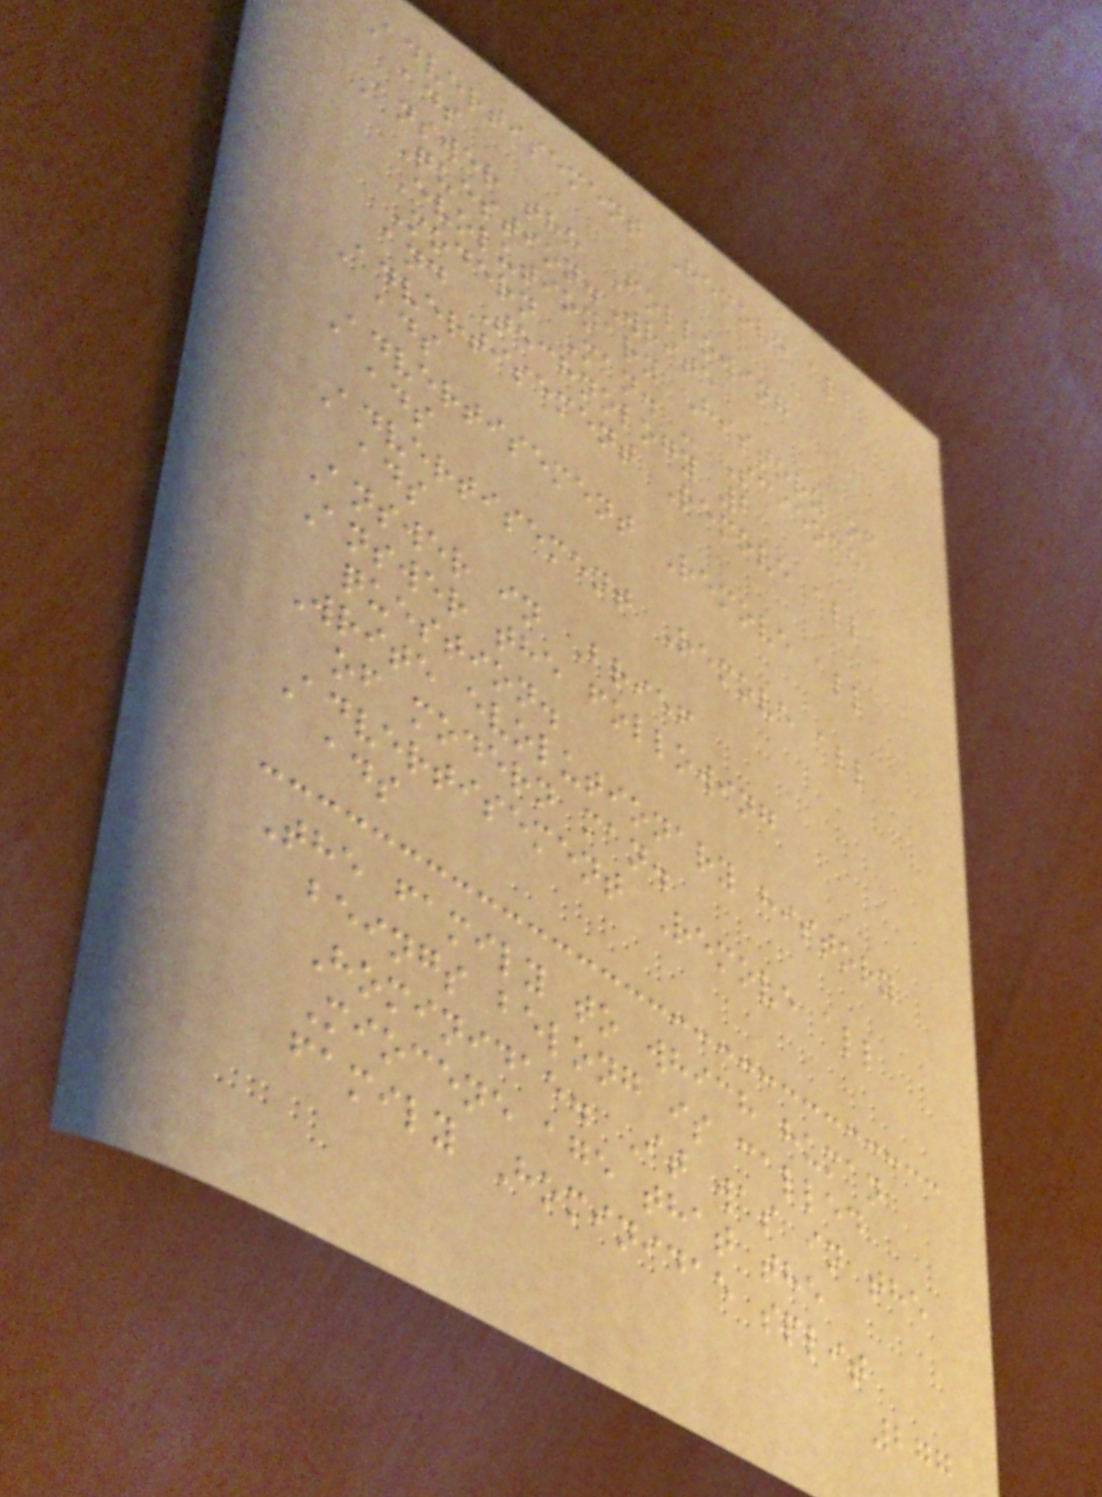Advertisement Remove all
ads
Answer the Following
Question.Write
Evolutionary History of
Modern Man. - Science
and Technology 2
Advertisement Remove all
ads
Advertisement Remove all
ads
Advertisement Remove all
ads
Answer in Brief
Answer the following
question.
Write evolutionary history
of modern man.
Advertisement Remove all
ads
The family to which human
beings belong is called
Hominidae. It was in the
Miocene age that the
family Hominidae split
277
